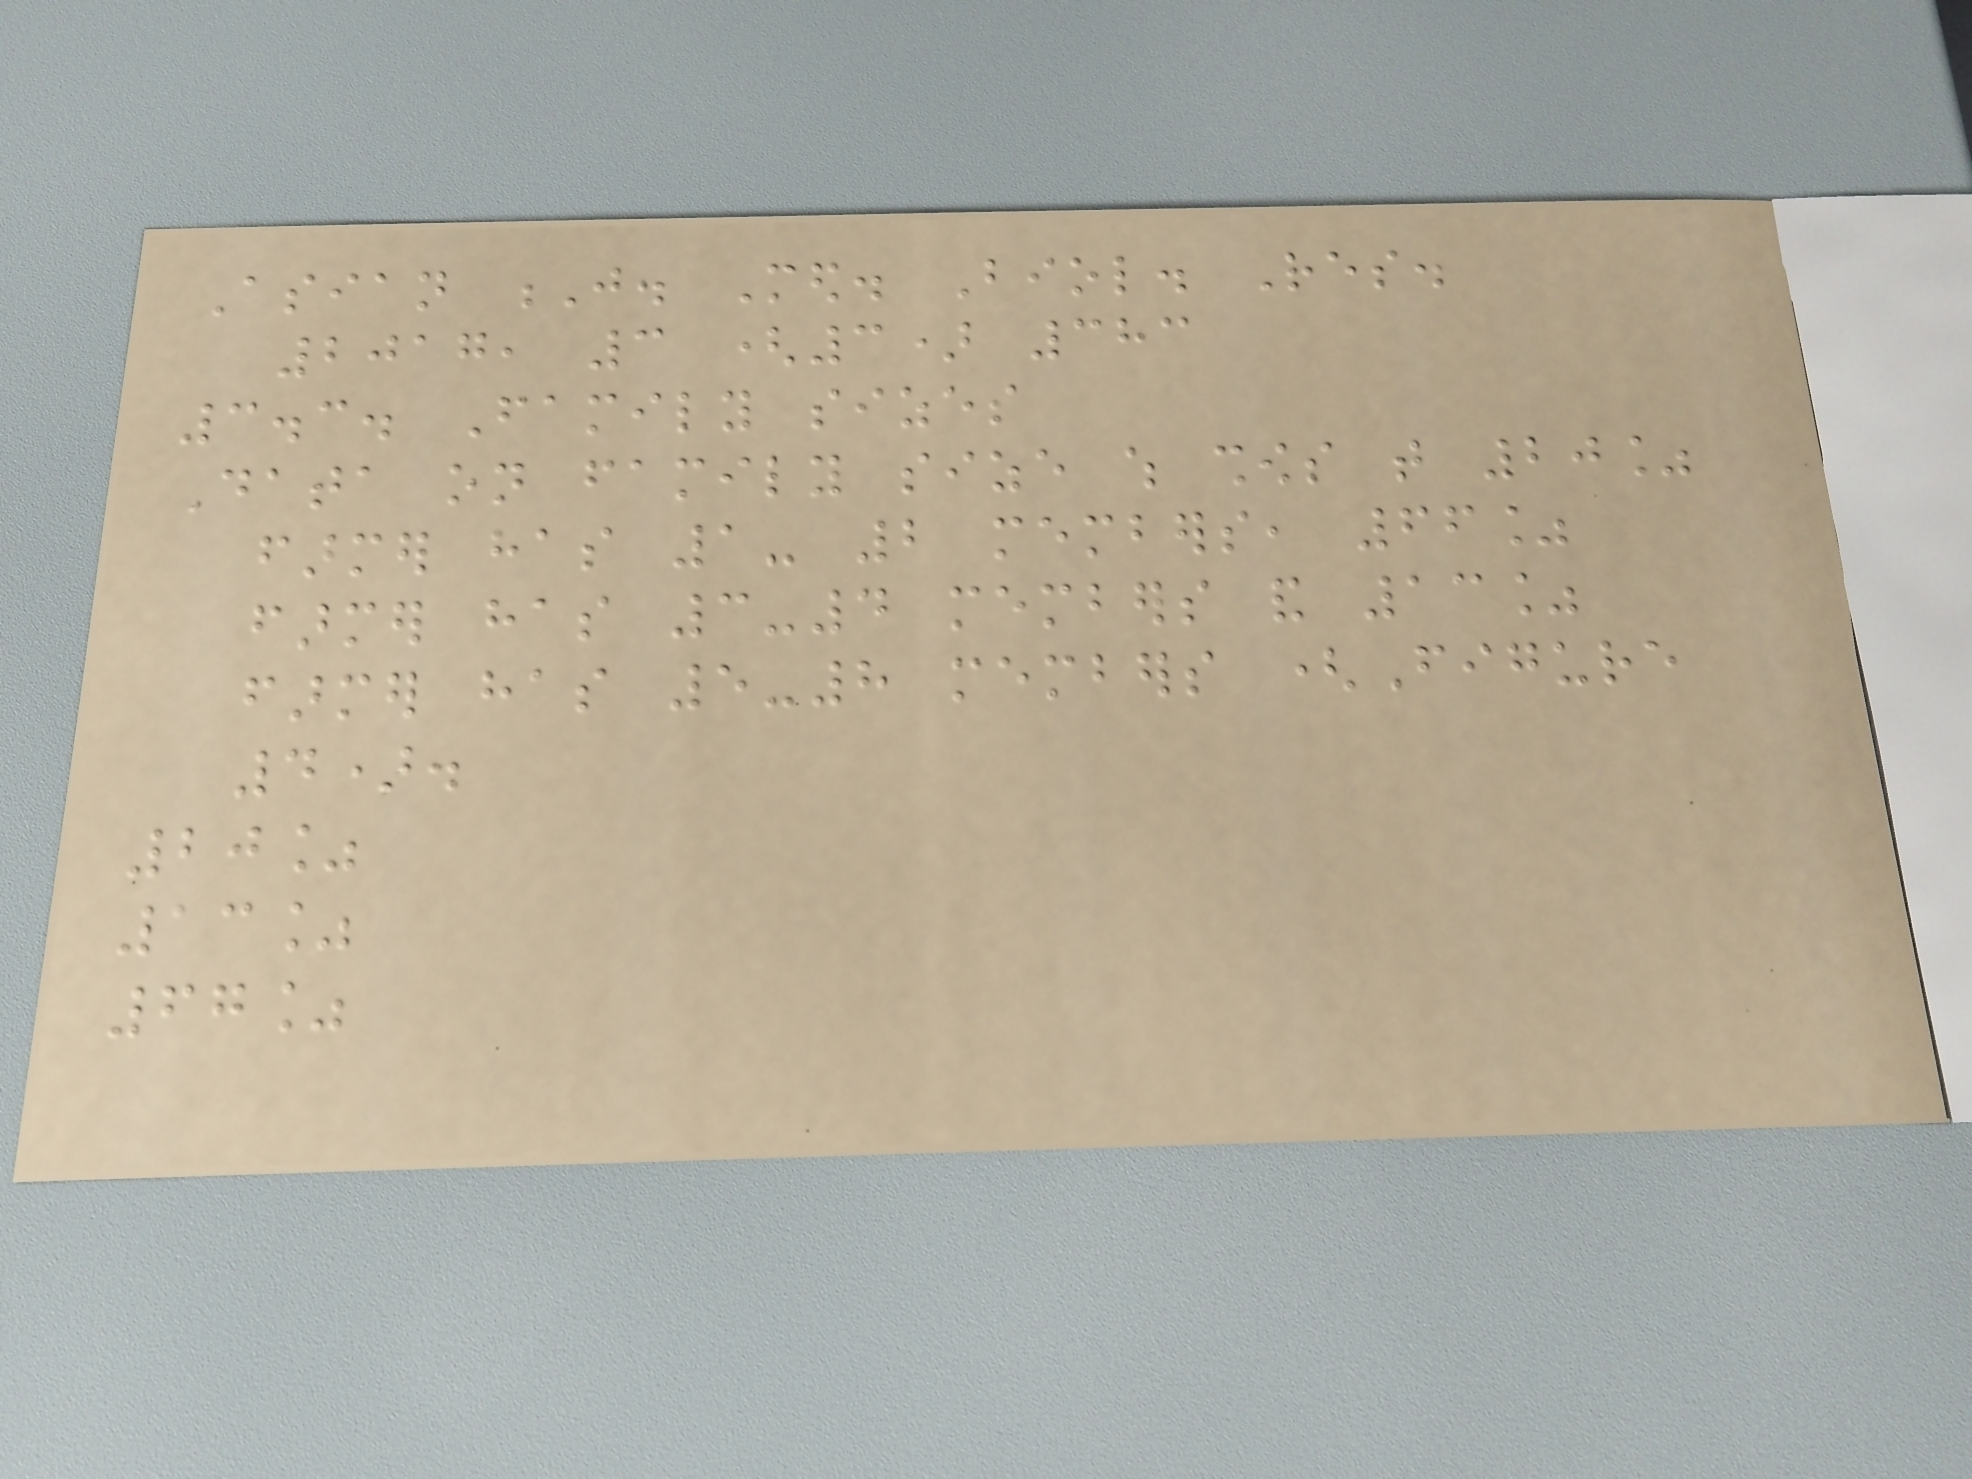Asian J. Med. Biol. Res.
2017, 3 (3) 383
3.3. Family sizes
Data on family size which shows that 20%
farmer has 1- 2 members, 66%
farmer has 3-4 members and 13%
farmer has 5-8 members (Figure
4).
20%
13%
67%
